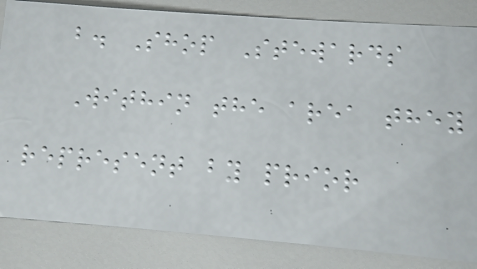b. Shop Stewards
Within the area they
represent by prior
